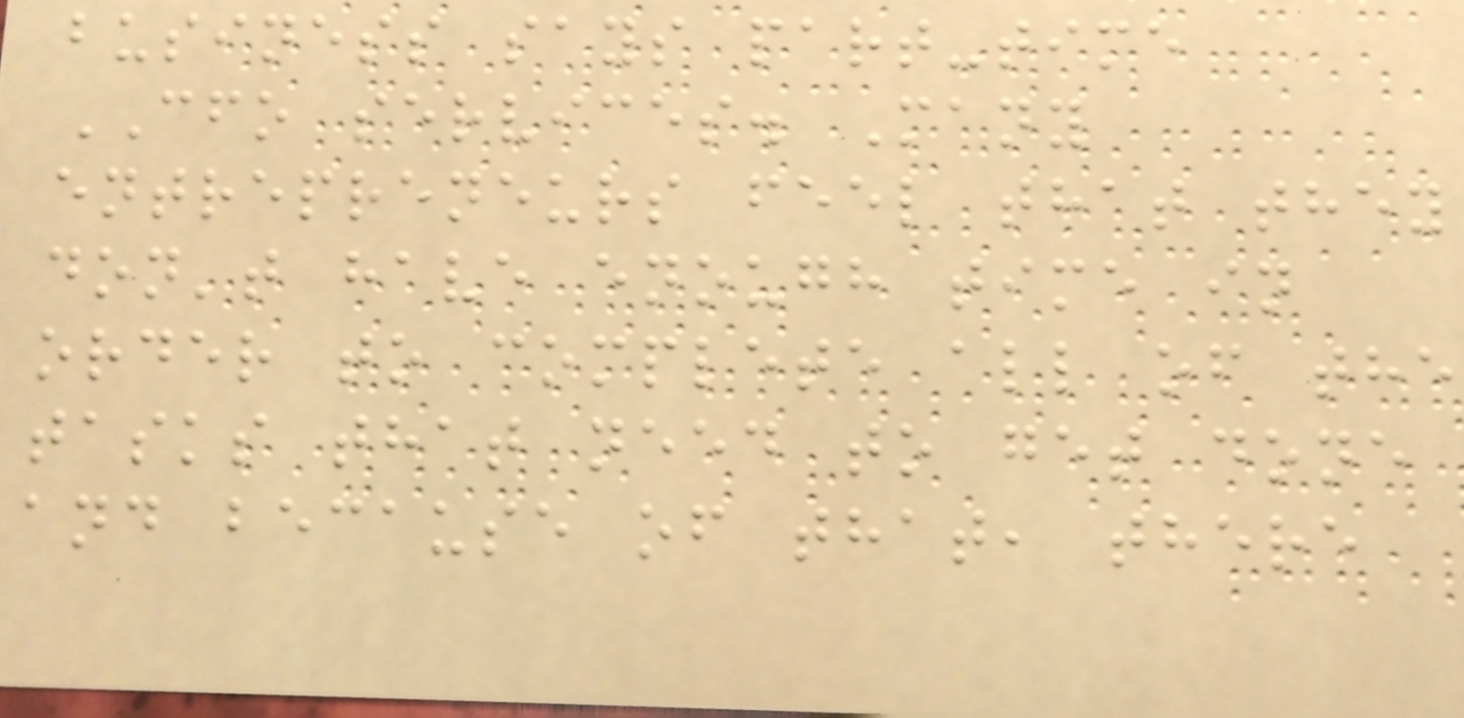business says part-time
CFO services. Many
entrepreneurs feel that they
don't have enough time in
order to complete all of the
tasks that need to get done
and because of that, there
